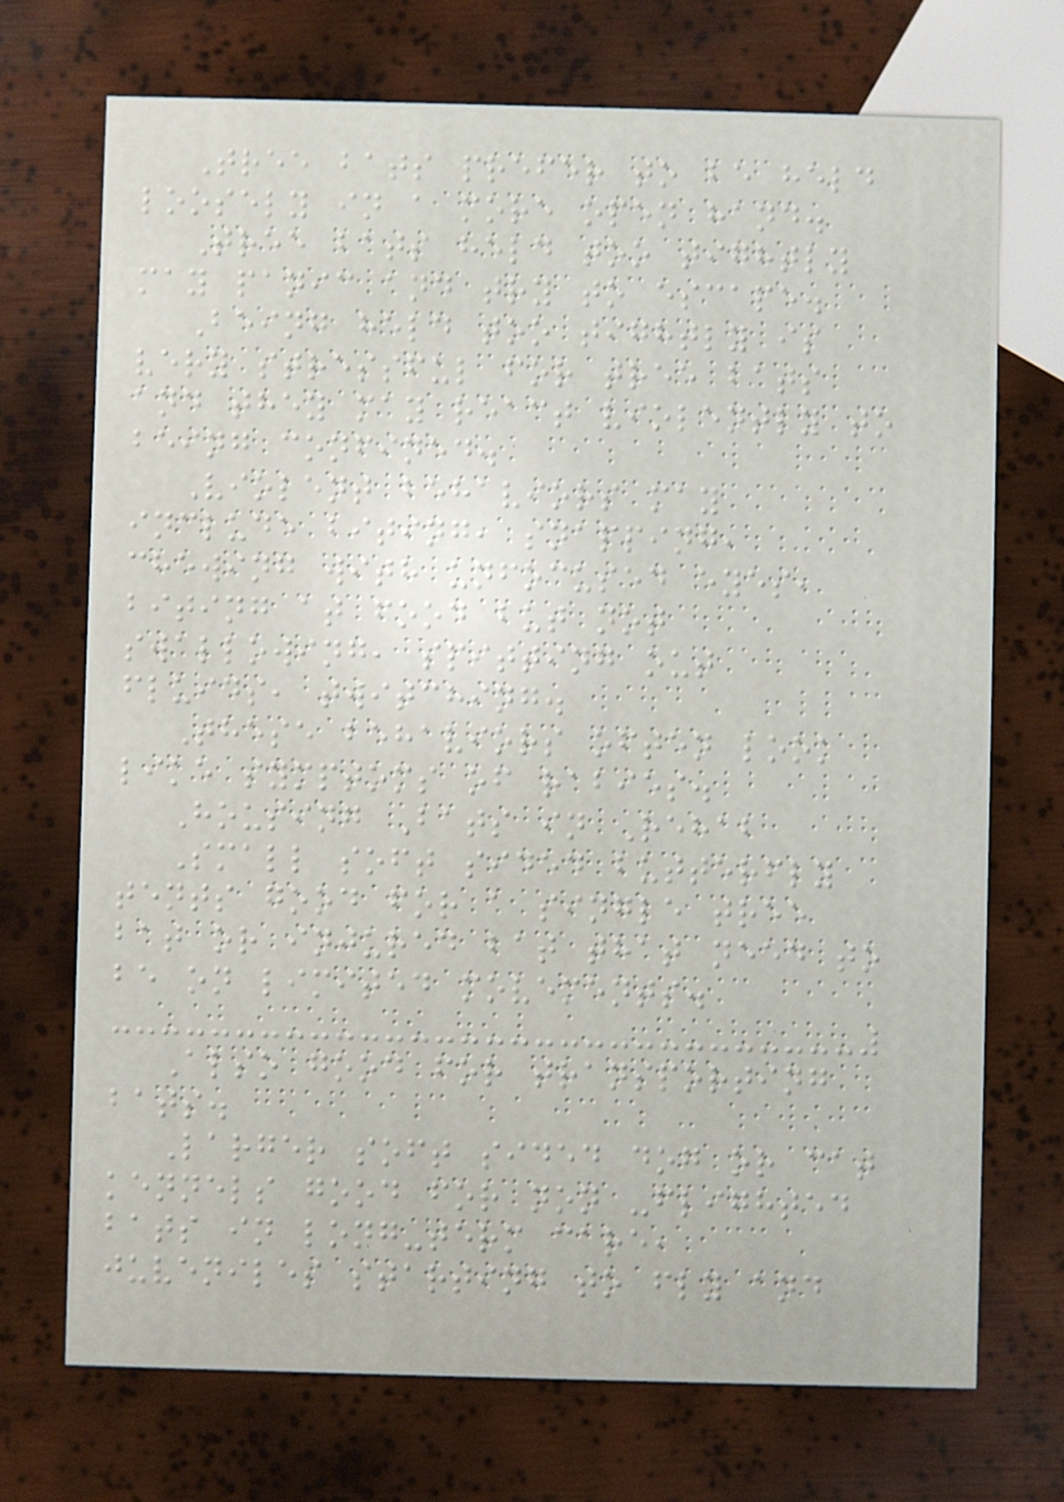Tree bats prefer to be held
loosely in a more open hand.
Tree bats held too tightly
may panic and try to escape.
Being held too tightly is
very stressful for tree bats
and they may react violently to
being confined.
Violent behaviors may
include biting, snapping,
chewing with unfocused eyes,
biting at food but not
swallowing, spitting out
fluids, twitching.
These behaviors often look
like symptoms of rabies.
Housing Bats in Rehab
Small soft sided butterfly
tents good for a single tree
bat or injured bat that need to
be on limited movements.
Also good for transporting
bats.
Larger soft sided dog or cat
kennels good for non -flighted
bats in long-term care,
juveniles starting to fly and
